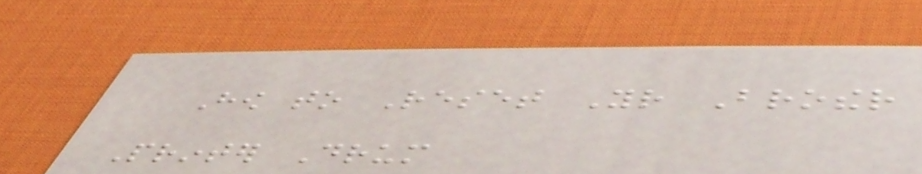How to Reset Your Brother
Printer Drum
